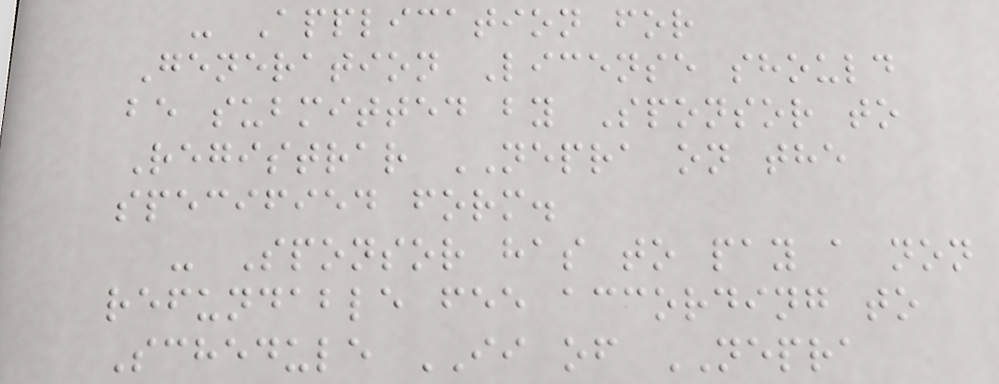- Application for
Generation License should
be submitted by Sponsor to
Registrar NEPRA on the
specified form.
- Sponsor has to pay a non
refundable fee according to
Schedule II of NEPRA
